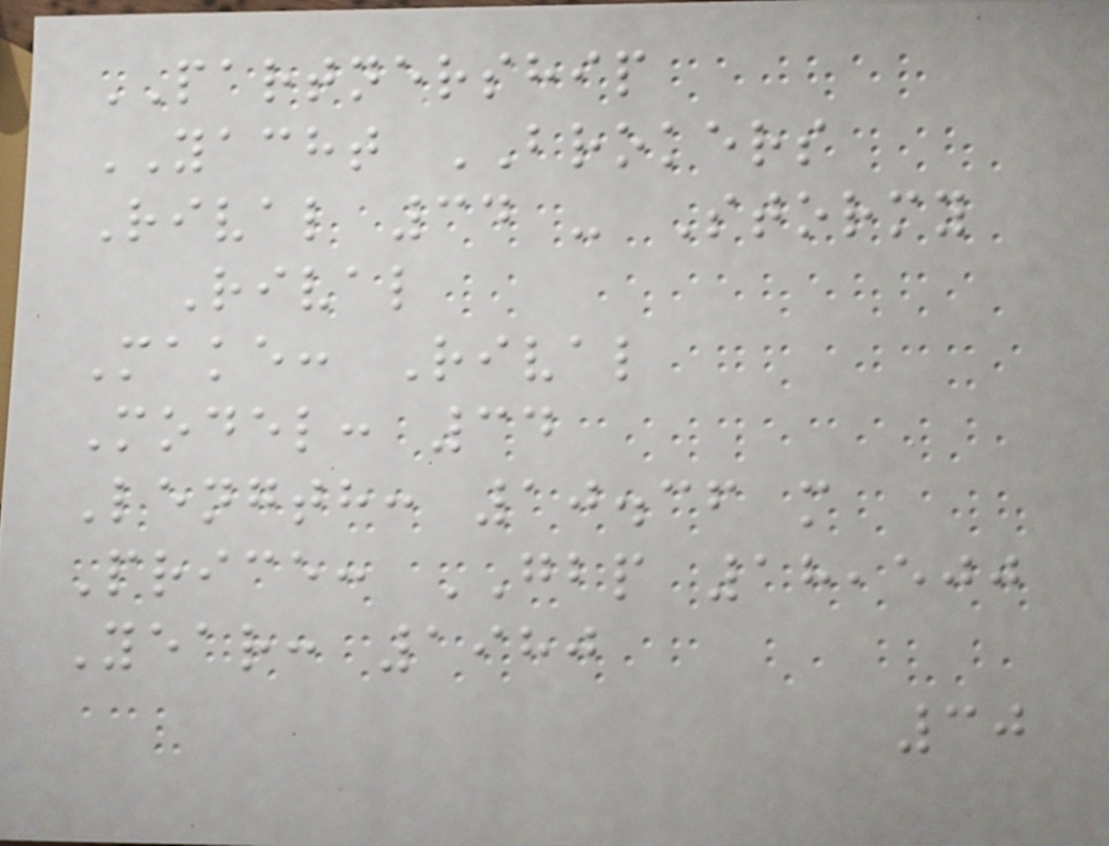PARTNERSHIP
YACHT BROKERS
Rival 34 - Stormy
Rival
Make: Rival
Model: 34
Length: 10.36 m
Price: GBP 18,500
Year: 1980
30
